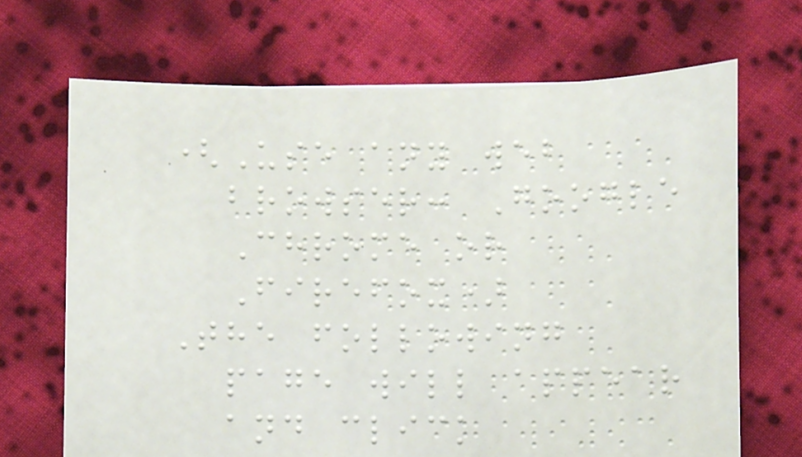(Use any web
browser: Google
Chrome or
Firefox)
The following
page will appear
and click
